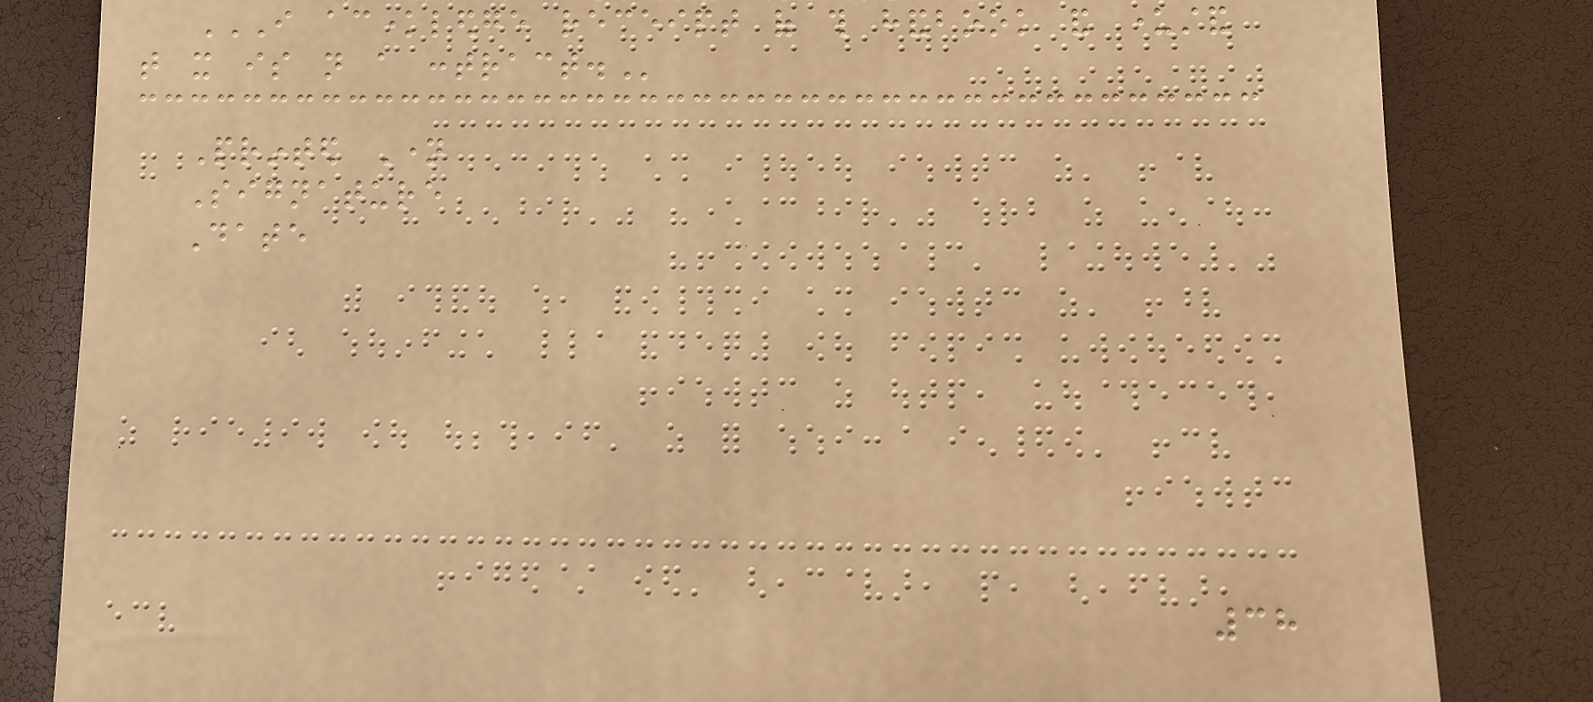I ACKNOWLEDGE RECEIPT OF THIS HANDBOOK AND UNDERSTAND
THAT IT IS NOT A CONTRACT.
Printed Name
Signature
Date
38
